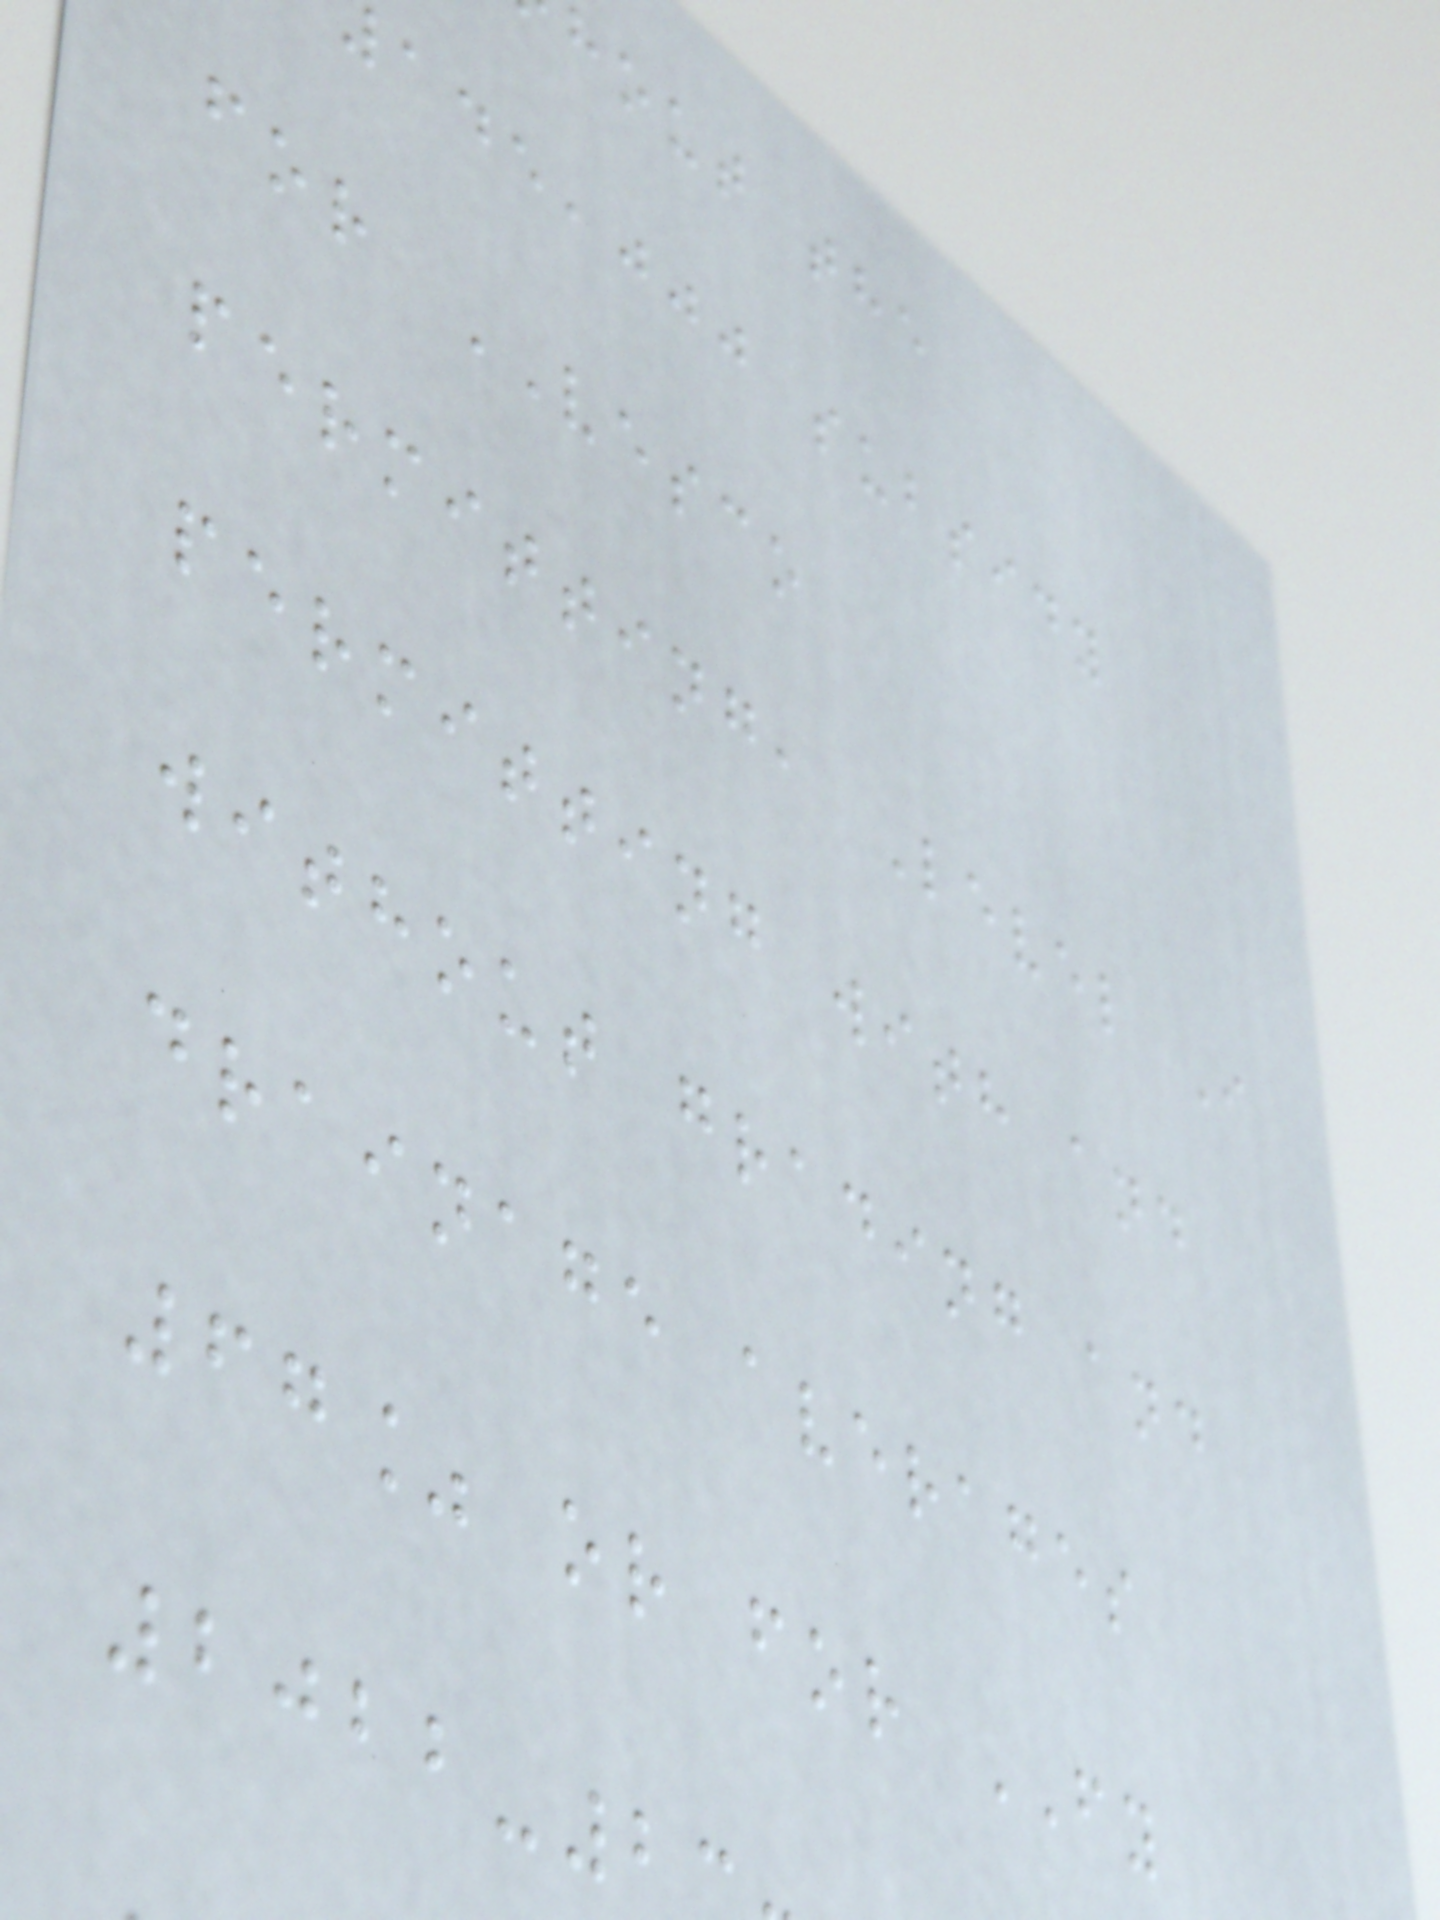hout the
,jjj subsidy
for VESCO
permitting, Level I
permitting with and
without grading and
drainage averages
67% or for FY
2022-2
